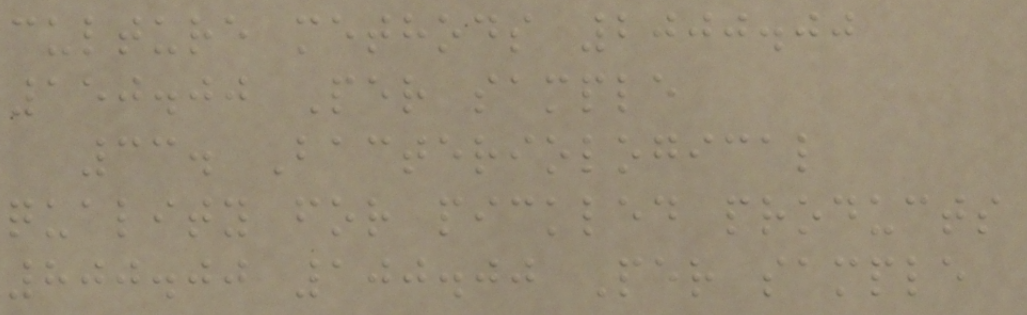culture methods 2000.00
150.00 Per sample
33. Bacteriological
quality for pickled products
800.00 100.00 Per sample
